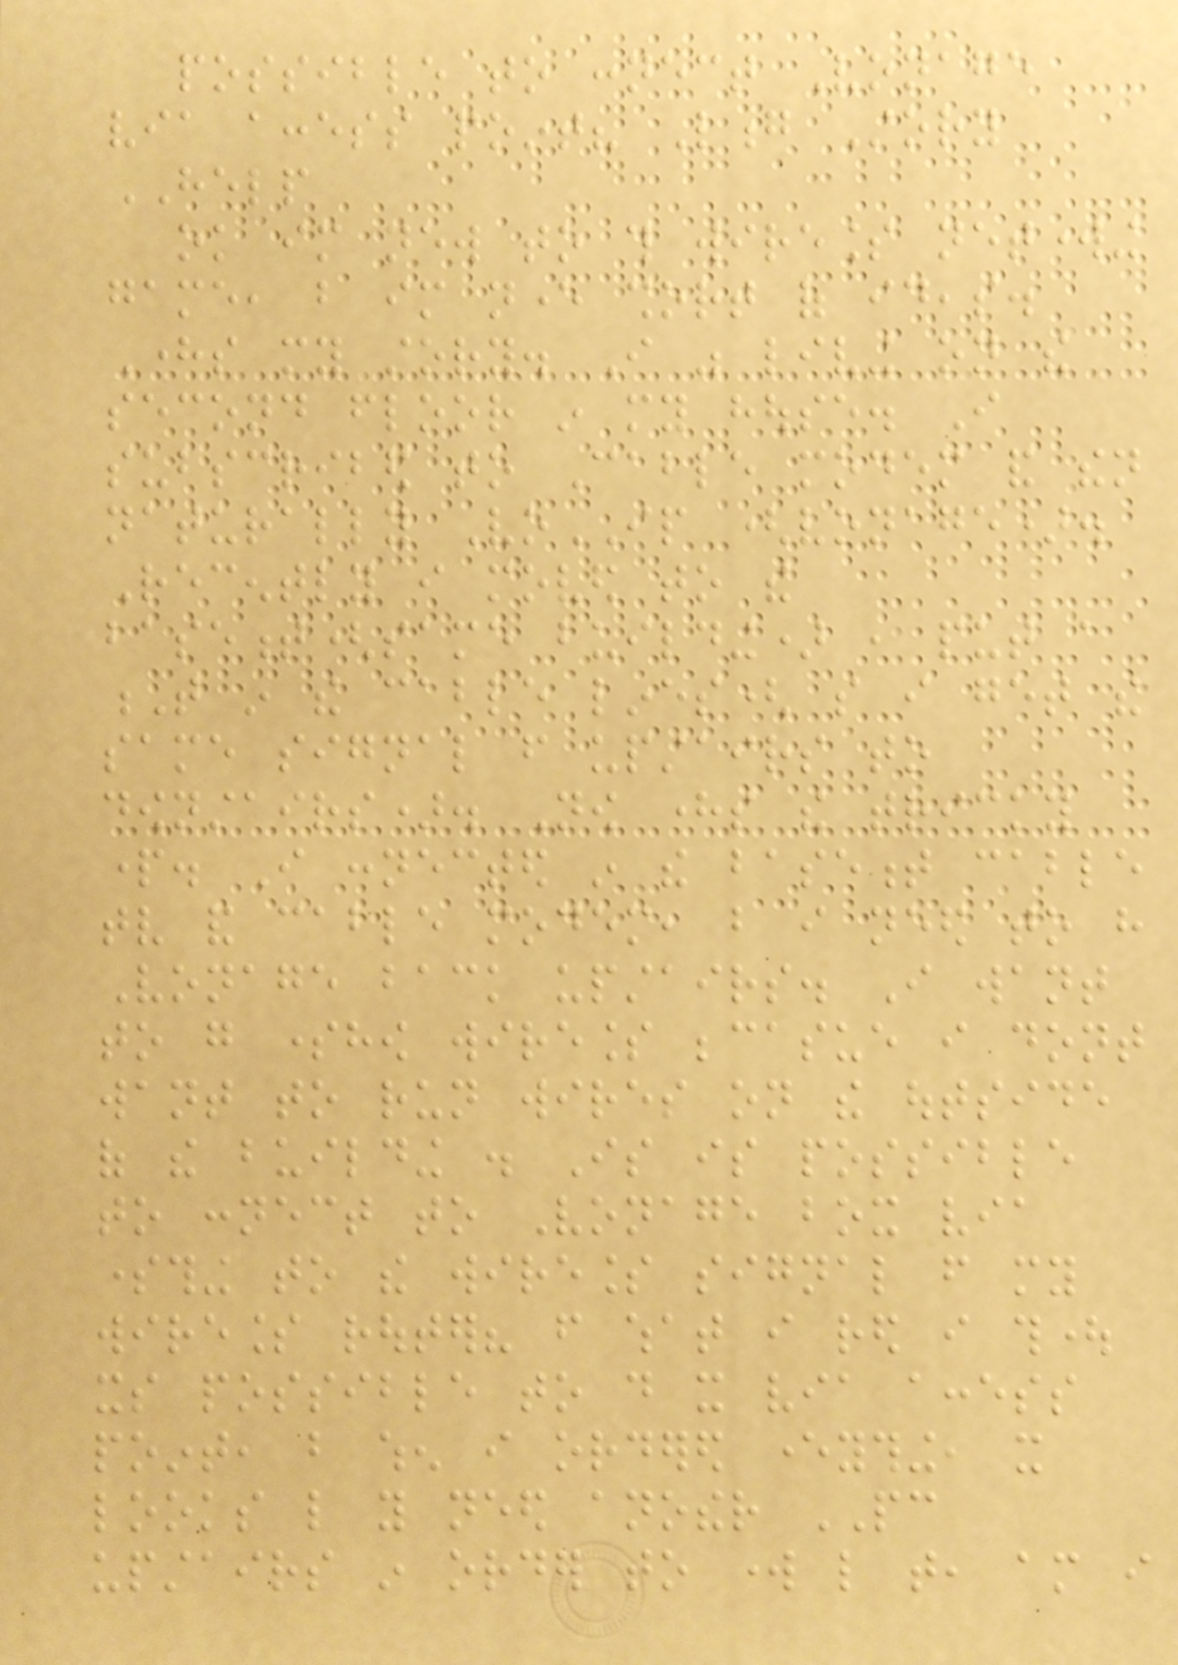possible to connect Vonage
via access point? Long Story
HELP
ok im new to this wireless networking
game, but im never short of ideas.
Heres my story. I was living on the
second floor in my house. I
subscribed to Cable modem and then
naturally VoIP (vonage).
Recently i moved to the
basement(same building) , put a
T in the cable lines( so i get the
same signal from upstairs to
downstairs). Now heres the tricky
part. I connected in the basement cable
tv and cable modem, but i need to have
Vonage back upstairs. I want
to go somehow wireless becasue i dont
want to run wires on the outside
of the building . Is is possible
to connect to Vonage box via
something to the wireless signal from my
wireless router? from what i red i thought
its possible to do it via access
point, but when i ordered everything, it
looks like you need another PC
upstairs in order to work like that, am i
